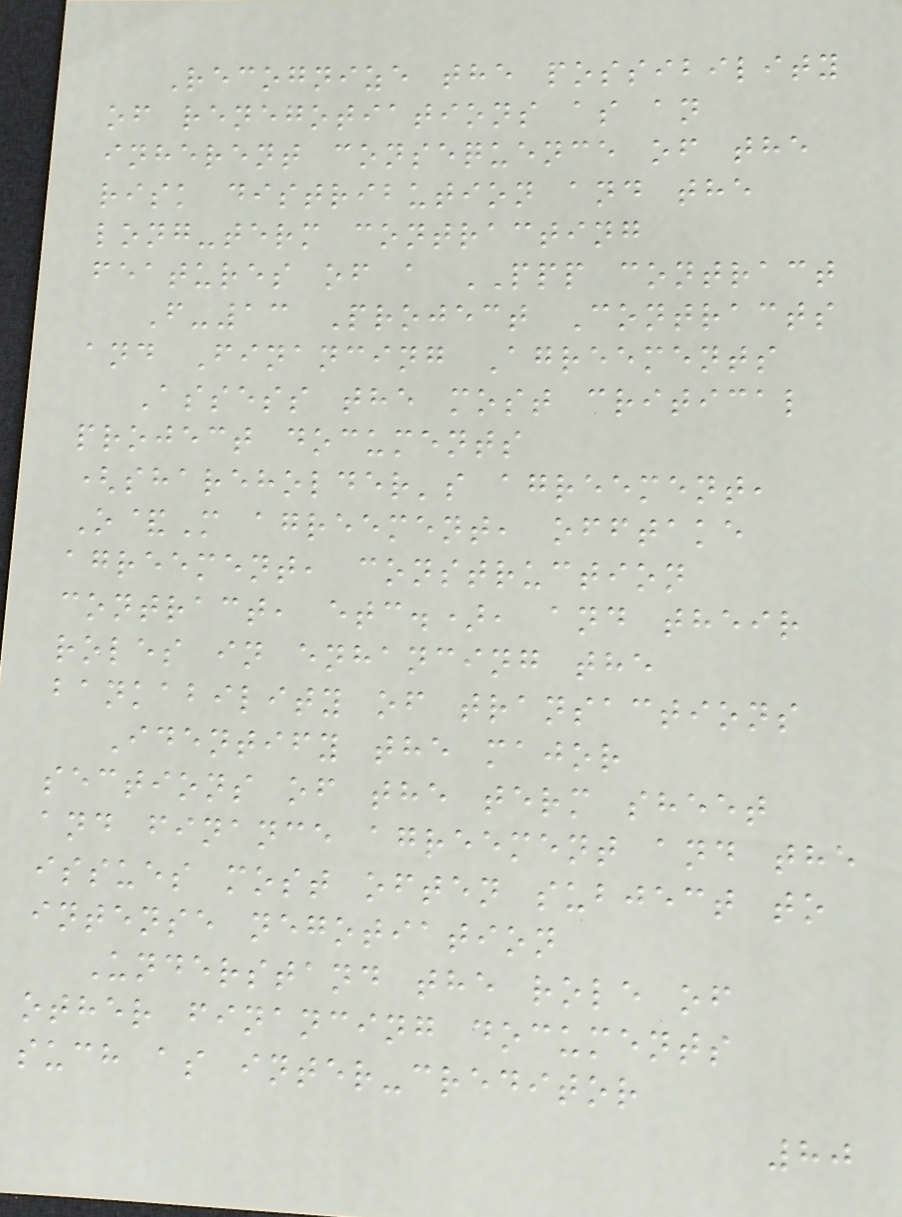Recognize the possibility
of renegotiations as an
inherent consequence of the
risk distribution and the
long-term contracting
features of a PPP contract
F-13 Project Contracts
and Financing Agreements
Assess the most critical
project documents
(shareholder's agreement,
O&M agreement, offtake
agreement, construction
contract, etc.), and their
roles in enhancing the
bankability of transactions
Identify the major
sections of the term sheet
and finance agreement and the
issues most often subject to
intense negotiation
Understand the role of
other financing documents
such as inter-creditor
80
